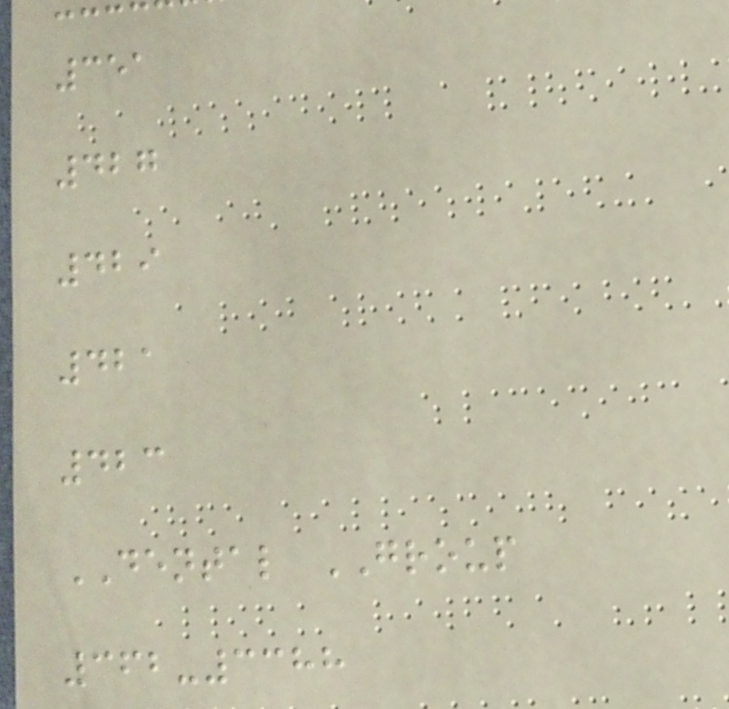351
427
429
421
423
DENTAL GROUP
362-3388
